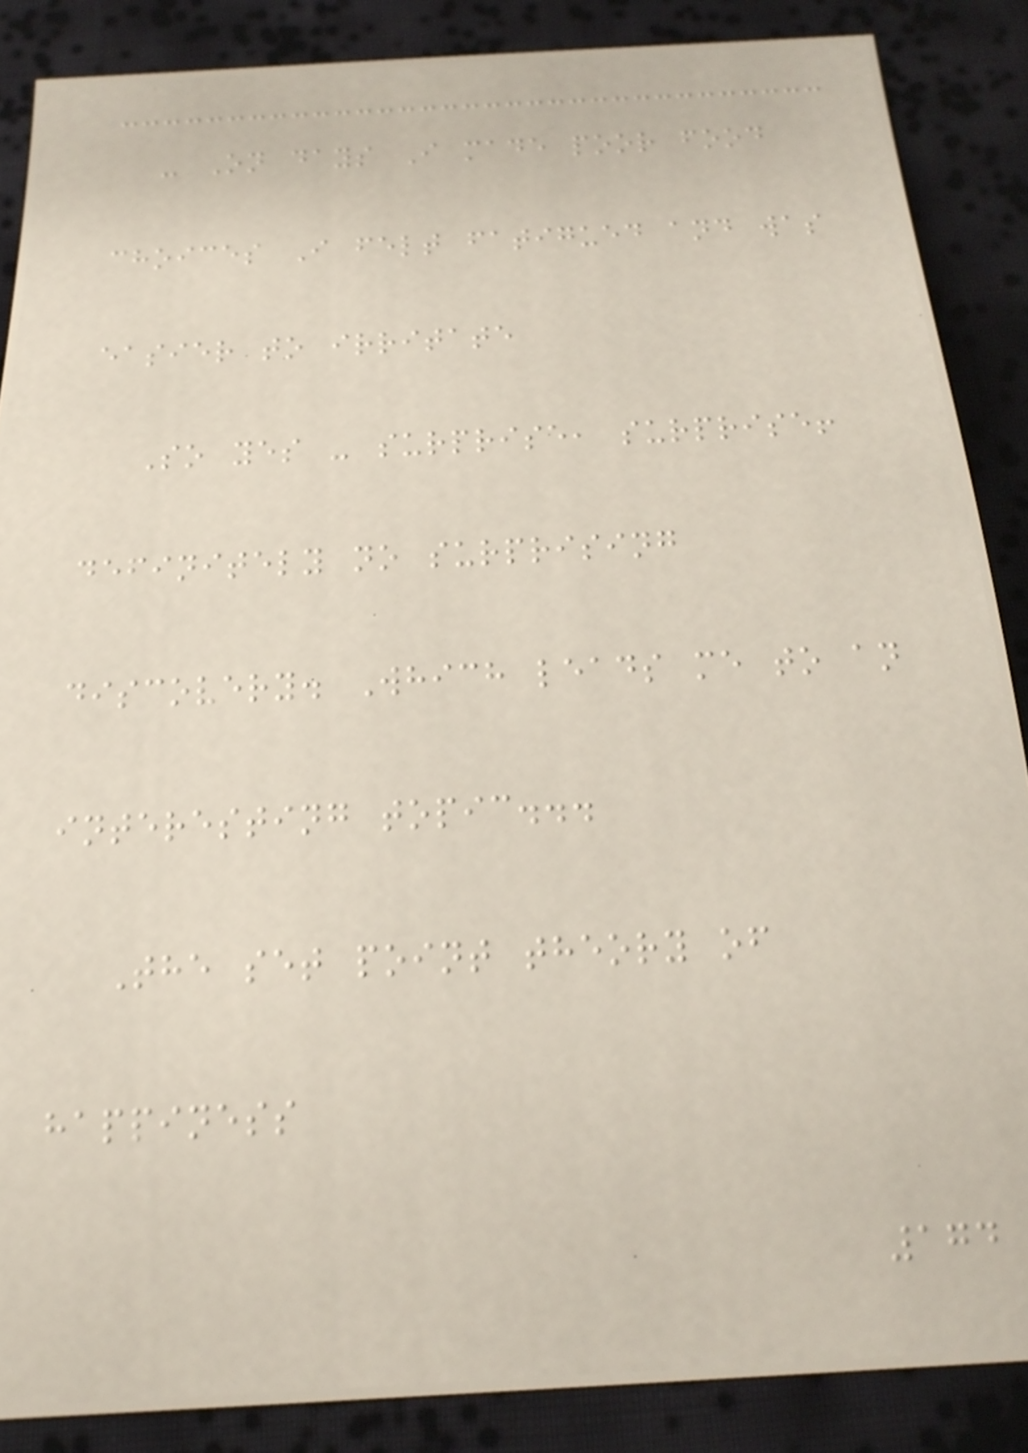- On days I made poor food
choices I felt fatigued and was
easier to irritate
So yes - surprise, surprise!
definitely no surprising
discovery. Which leads me to an
interesting topic...
The set point theory of
happiness
174
